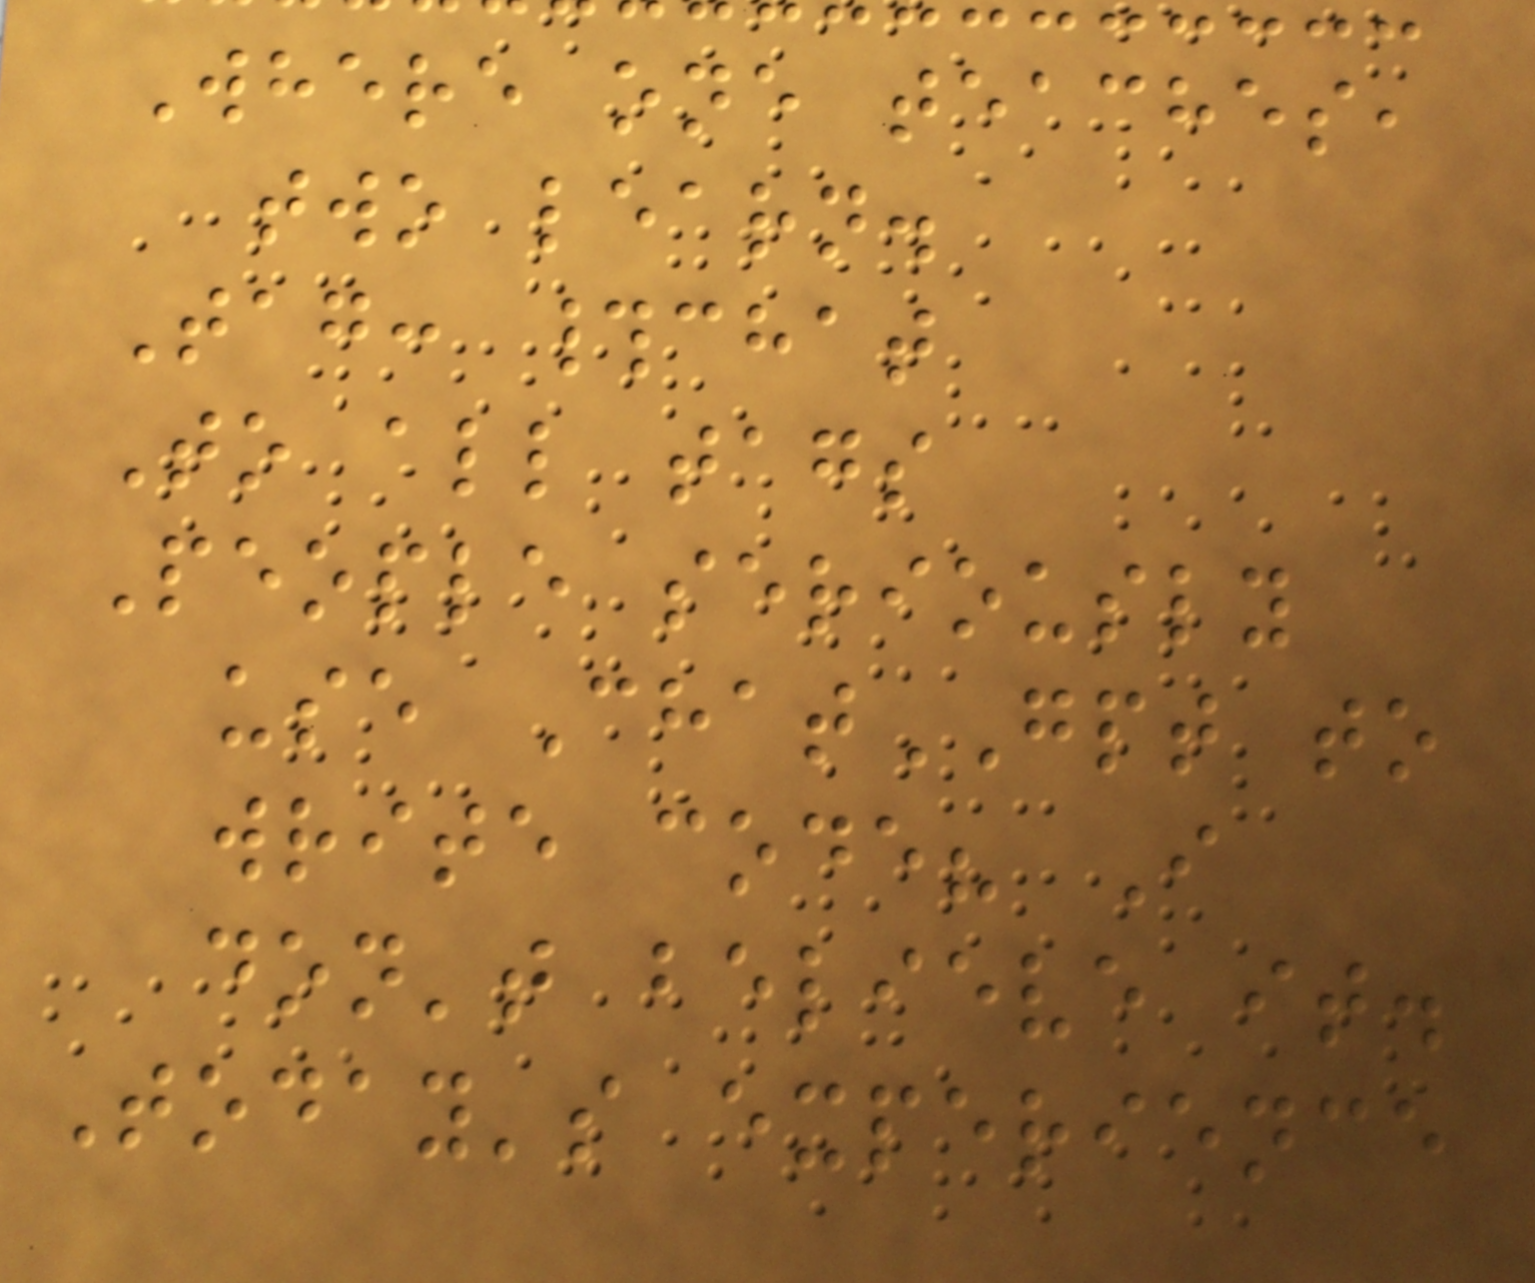Where one teaches,
two learn.
Tag: #chat
To all tags
People seriously
use ChatGPT to
write code? I
don't believe it.
Today's experience
